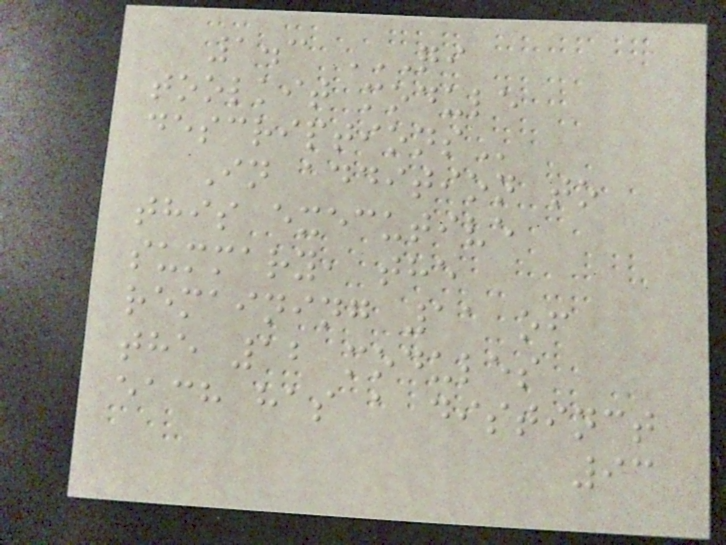1.3 QI
TOOLKIT MODULE
DESCRIPTIONS
In addition to
this executive
summary, the
remaining 11 of
the 12 modules
each has a distinct
93
